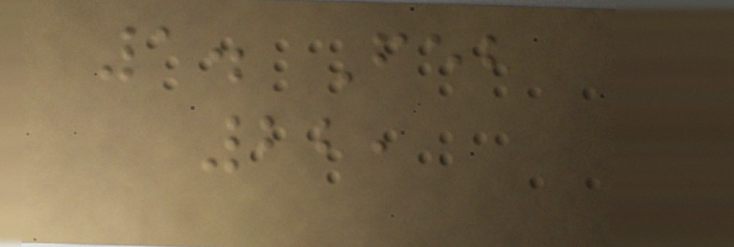1. Feb
22,
